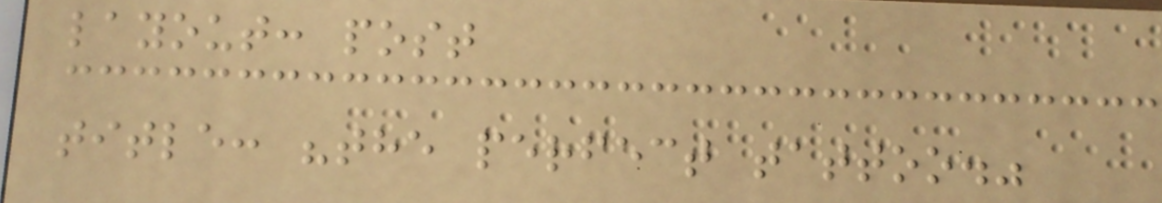layout: post
title: "the perfect tattoo."
